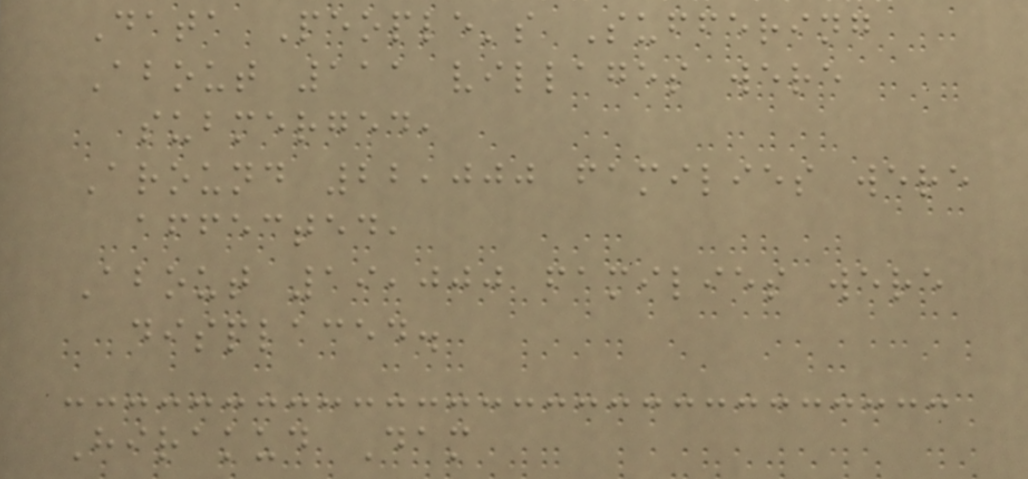Data People's Suffering
About 111 villages were
submerged,
Around 22,000 families were
affected,
About 19,000 families were
displaced.
Hirakud Dam
